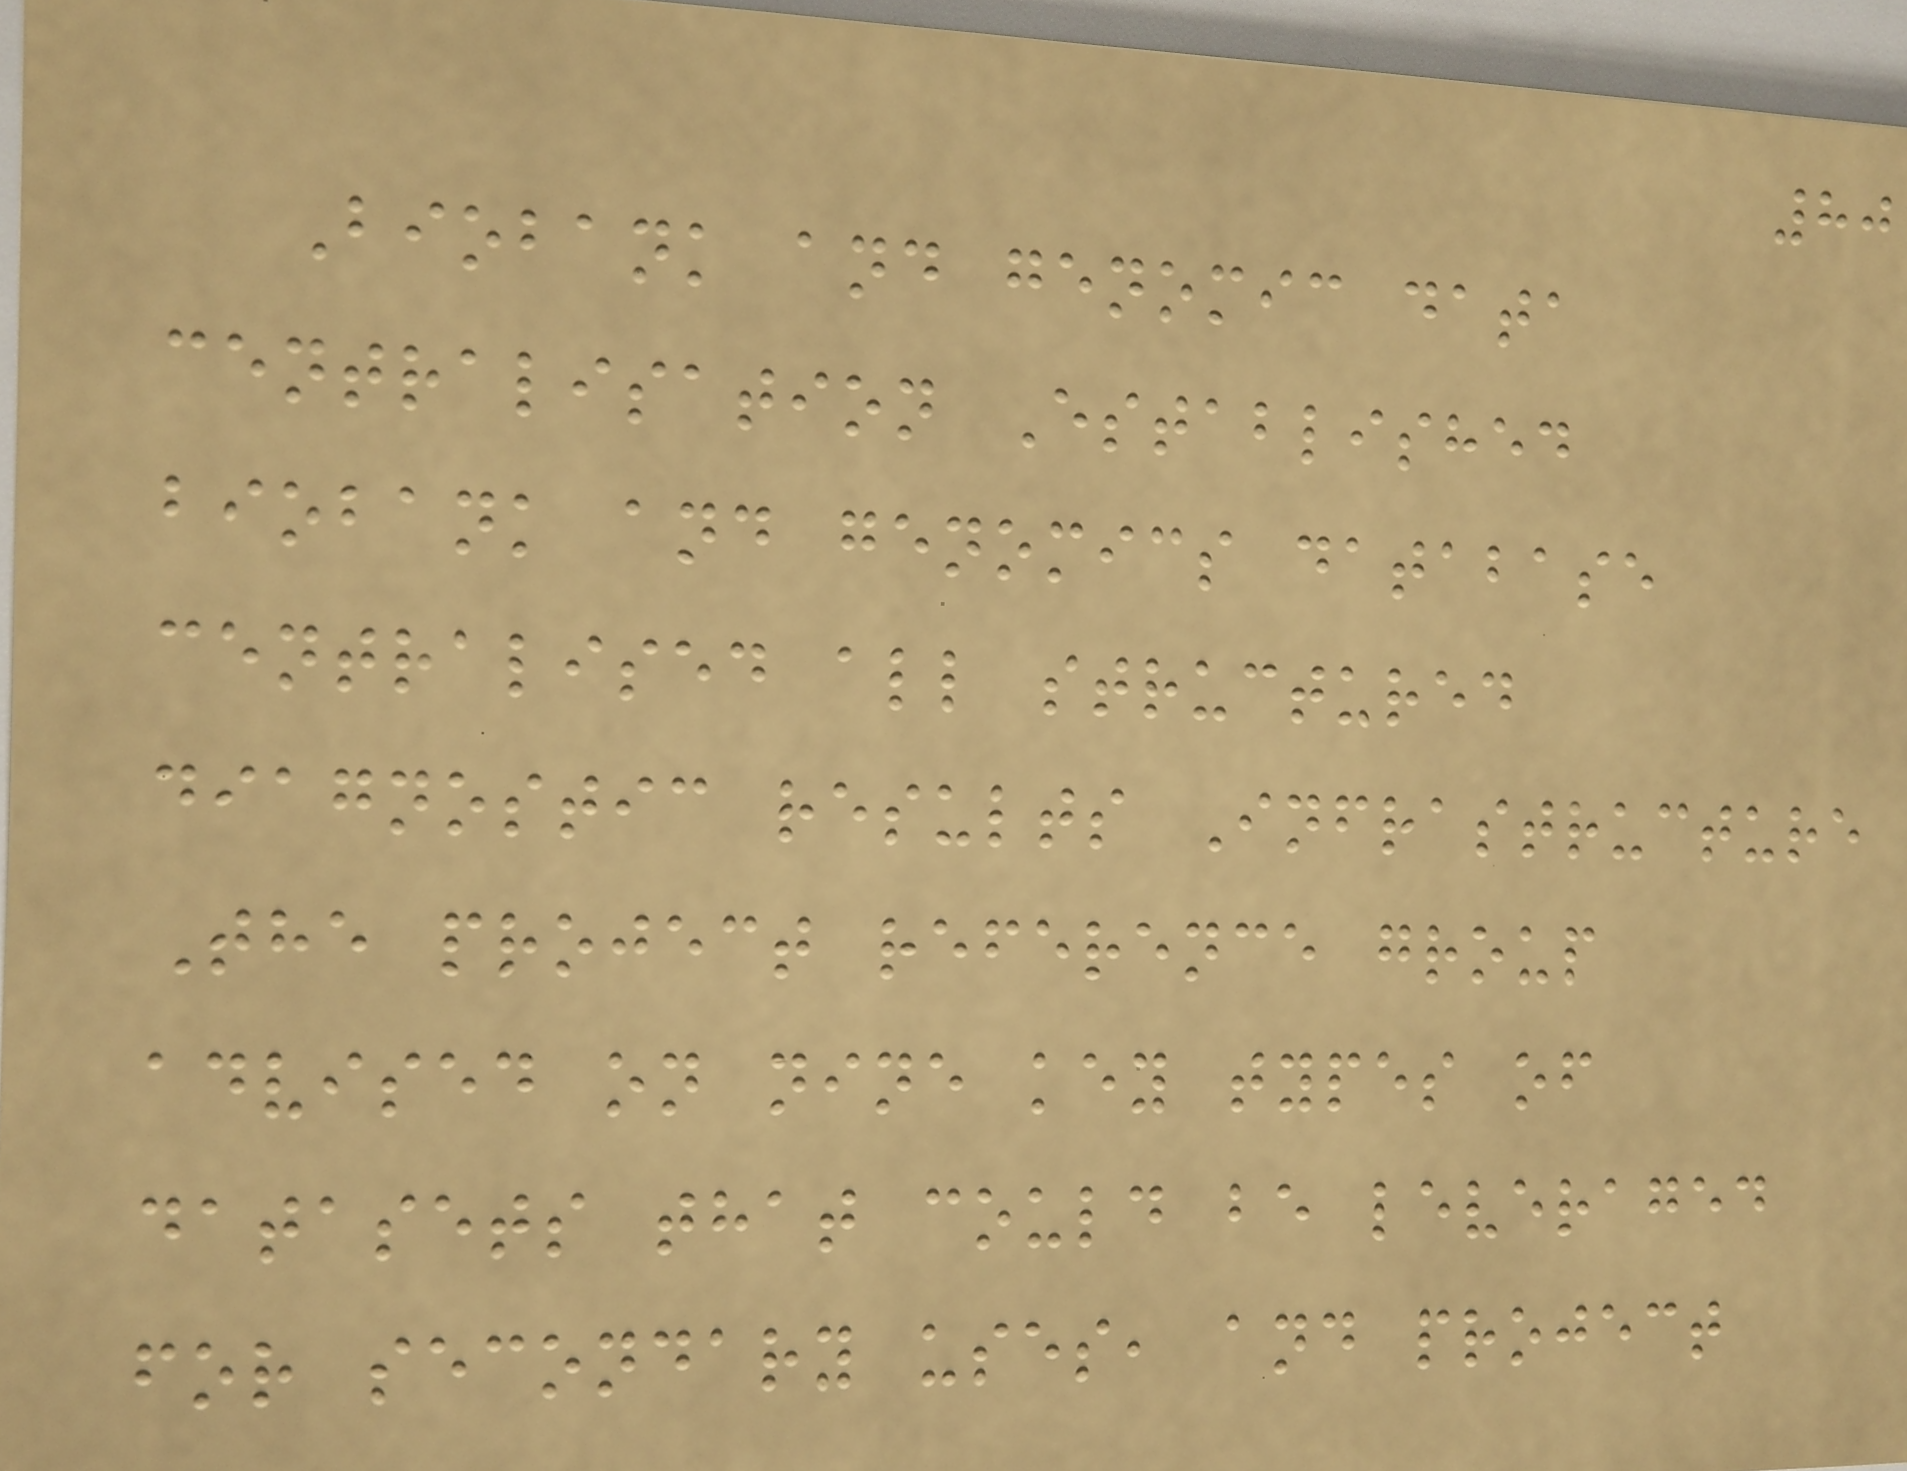80
Biobank and genomic data
centralisation Established
biobank and genomics database
centralised all structured
diagnostic results Infrastructure
The project reference group
advised on nine key types of
datasets that could be leveraged
for secondary uses, and project
